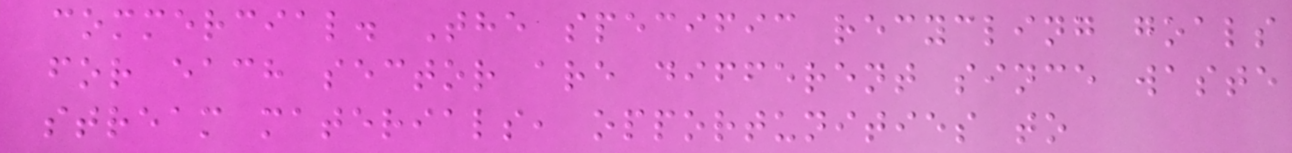commercial. The specific recycling goals
for each sector are different since waste
stream materials, opportunities to
